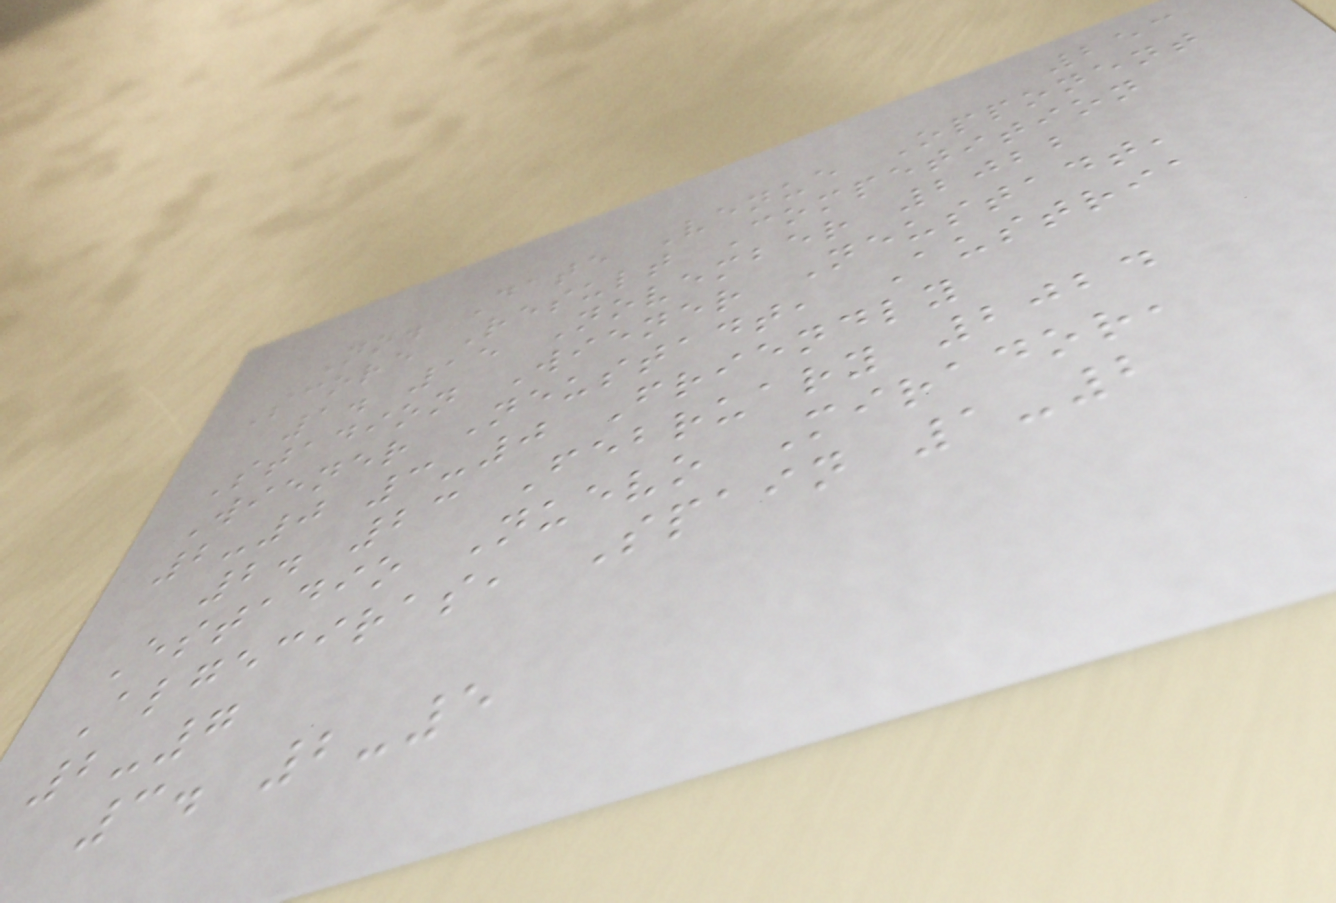253
No. Date Venue Opponent
Score Result Competition
1. 15 November 2022
Stadion Wiener Neustadt,
Wiener Neustadt, Austria
2-0 3-0 Friendly
2. 23 February 2024
Estadio Nuevo Mirador,
Algeciras, Spain 1-2
2-7
3. 2-5
